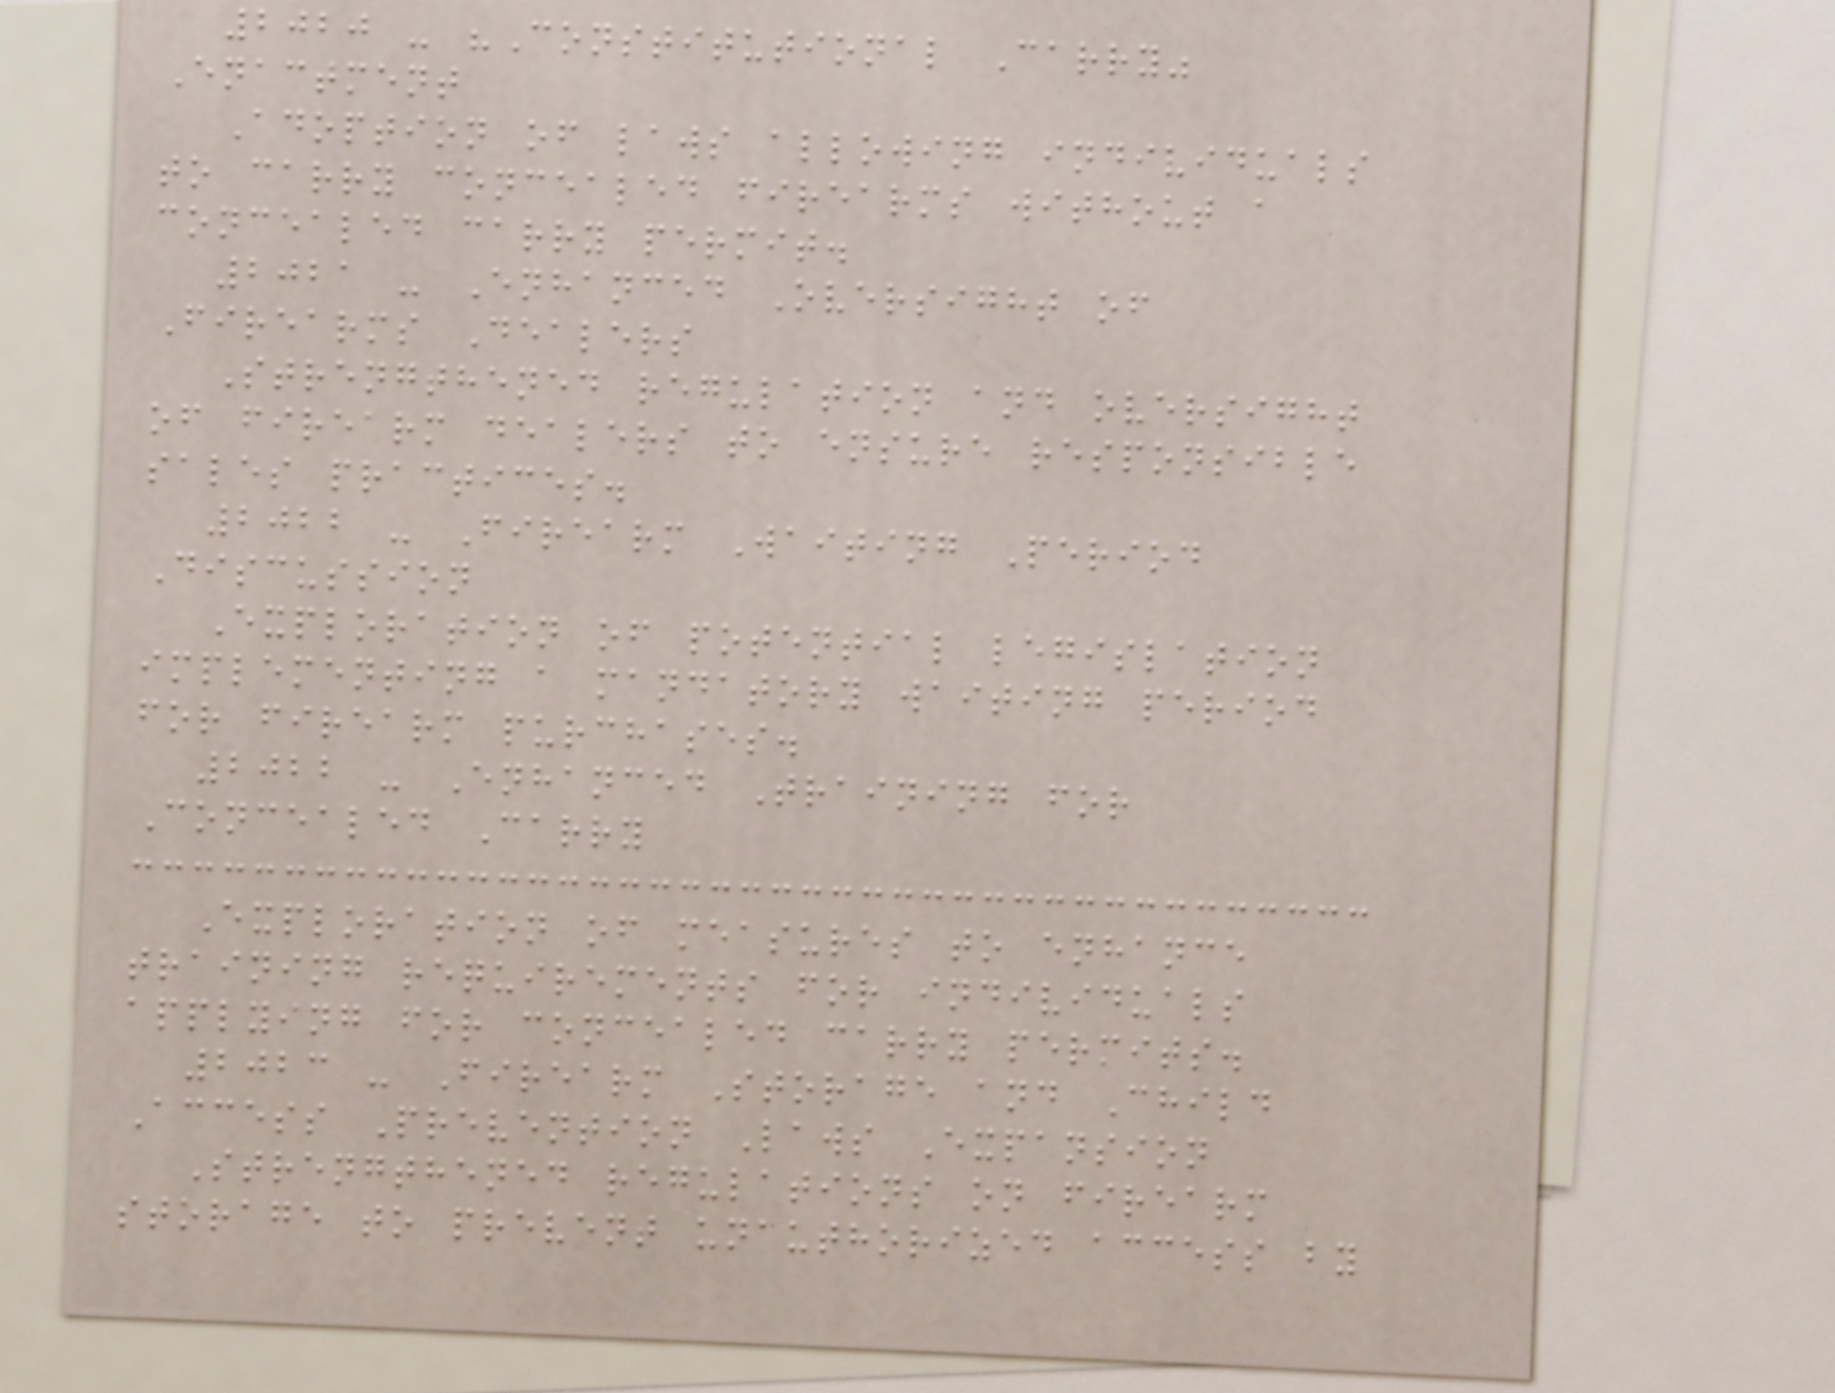2020 - "Constitutional Carry"
Enactment
Adoption of laws allowing individuals
to carry concealed firearms without a
concealed carry permit.
2021 - Enhanced Oversight of
Firearms Dealers
Strengthened regulation and oversight
of firearm dealers to ensure responsible
sales practices.
2022 - Firearm Waiting Period
Discussion
Exploration of potential legislation
implementing a mandatory waiting period
for firearm purchases.
2022 - Enhanced Training for
Concealed Carry
Exploration of measures to enhance
training requirements for individuals
applying for concealed carry permits.
2023 - Firearm Storage and Child
Access Prevention Laws Expansion
Strengthened regulations on firearm
storage to prevent unauthorized access by
